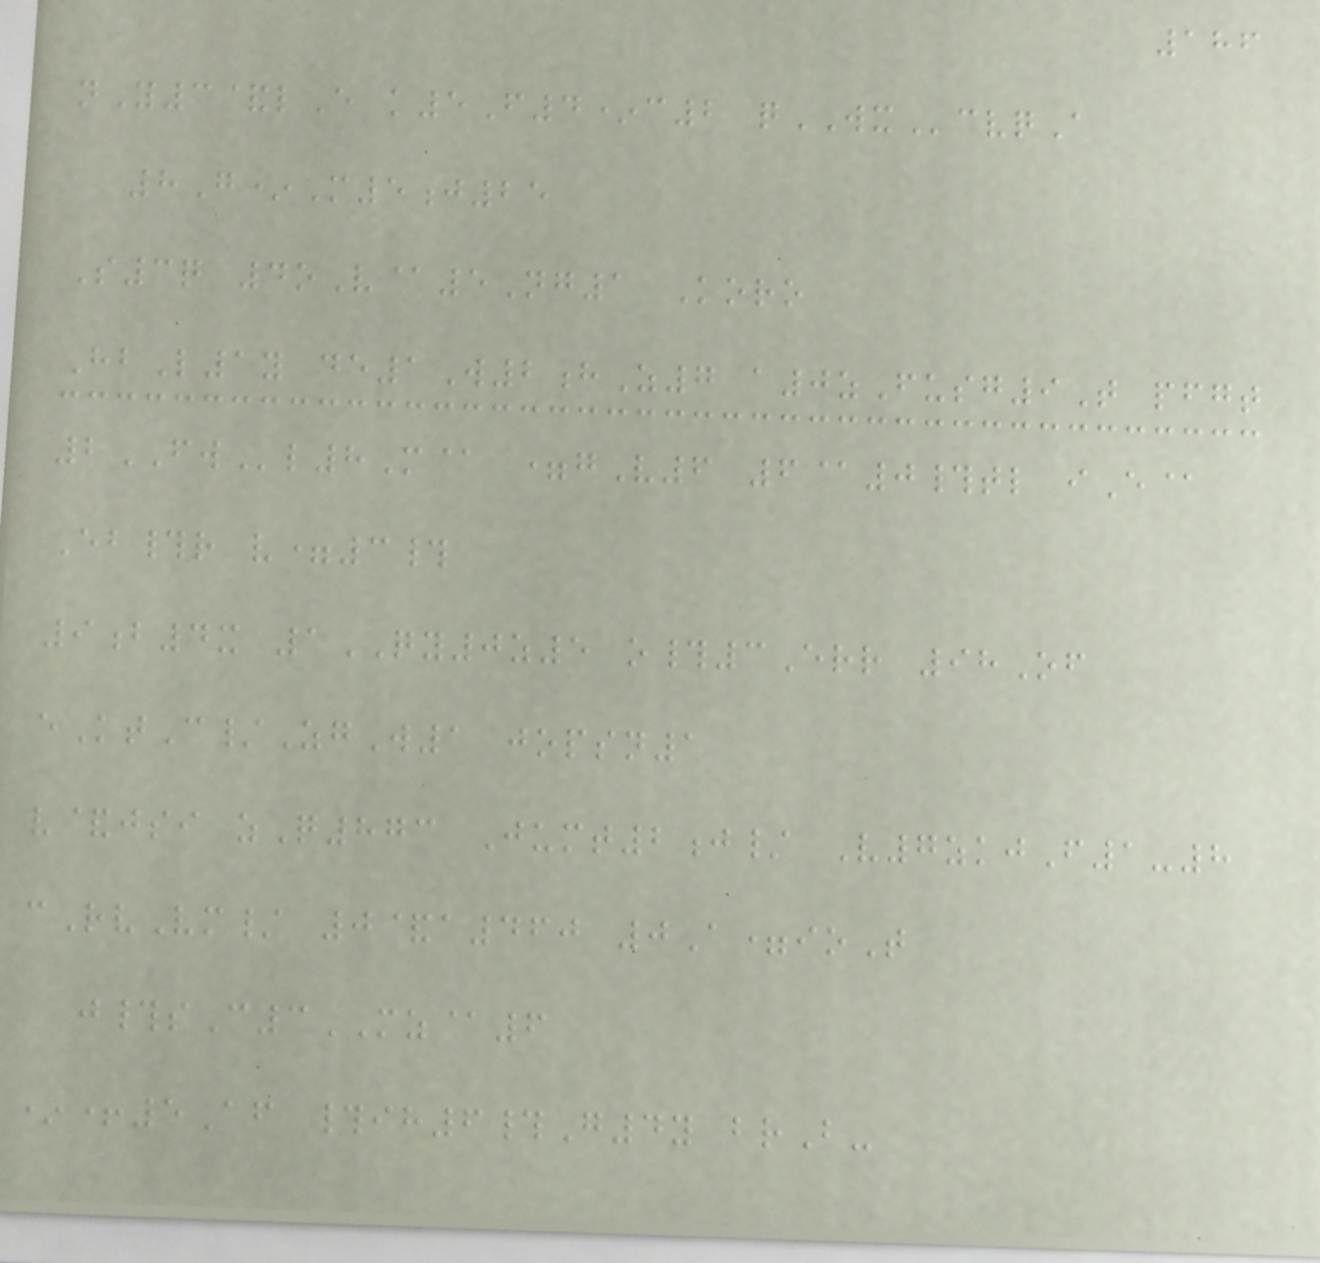186
nY3&lE k5F4*c2 qWXcvqA
8G*M5j25
S3q 4oV@5Ng1 Koro
HbL1y de1W2hZ7 a0zFusg9T pfgt
2FWl8M@ =gV6 6@0#tl iE@
Eb#r v=3#
9b4x 1QY0z5 o#3Err 98Of
eKtC/ZgW1 jopsn1
v&jsi zQ873 Jumt2j/ V7zkjF1-8
cRvVm/ 0&a460 0A=ioT
j#sC3MZ@6
*+5Af #ih6#G4y brB-
